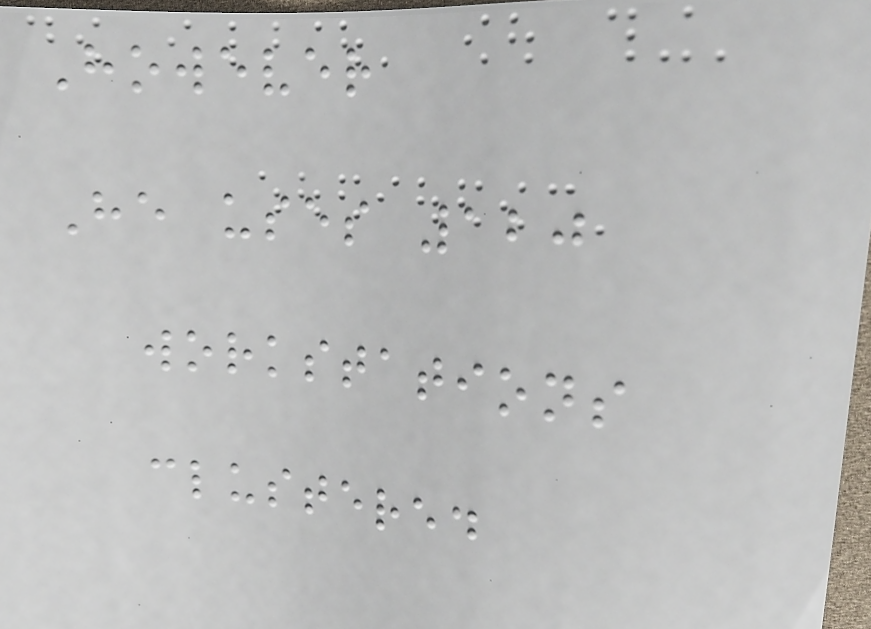However
He uses 120
workstations
clustered
